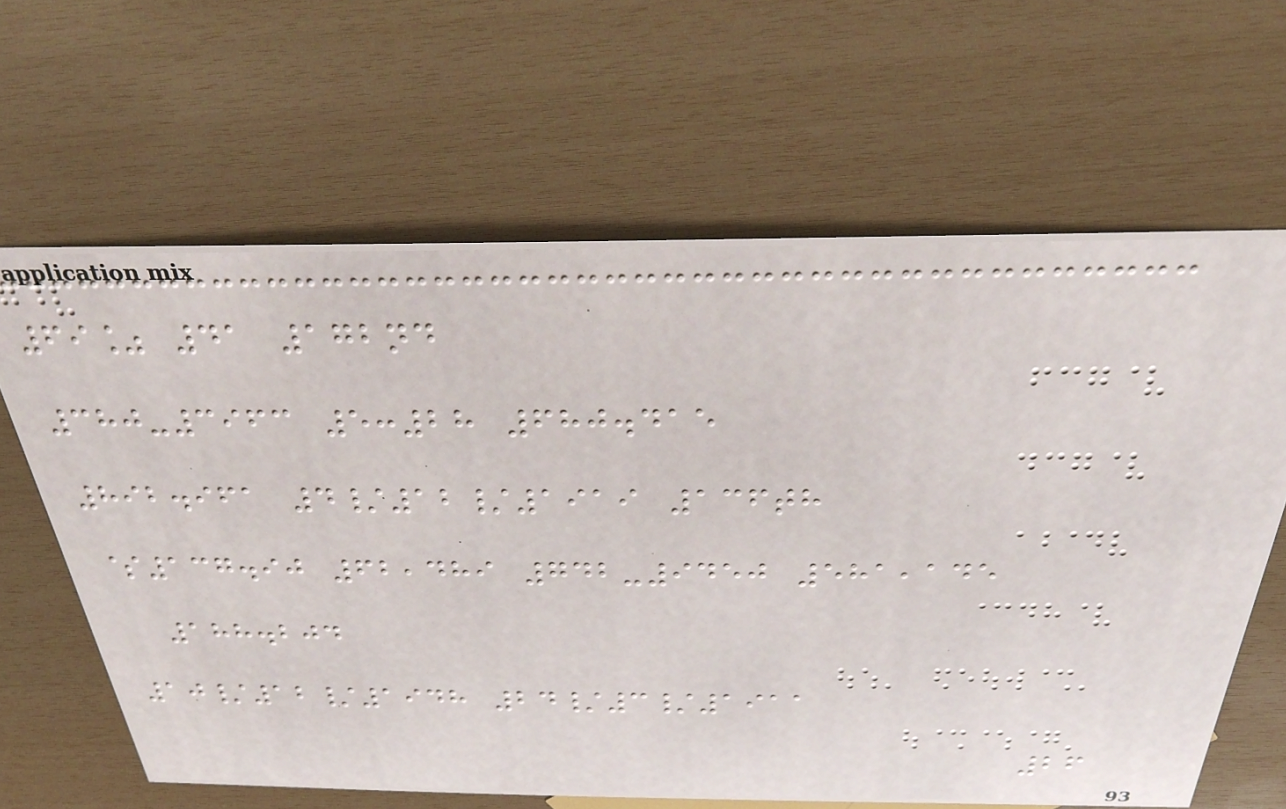69% 41 172nd
380-3963 5:28 680.415
892.961 4/12/1919 136th
$137.90 62,489 742-9450 581,145
188.204
10/12/1948 24/3/1911
26
